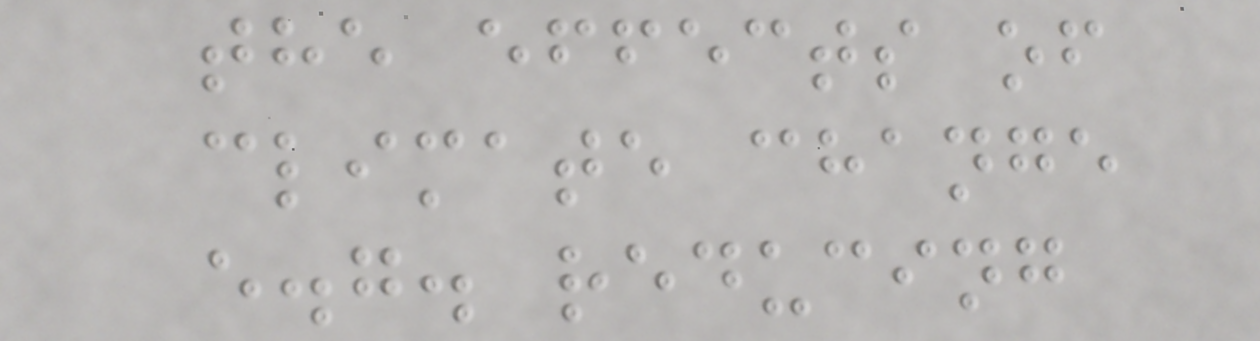the effects of
climate change
e.g. reducing
